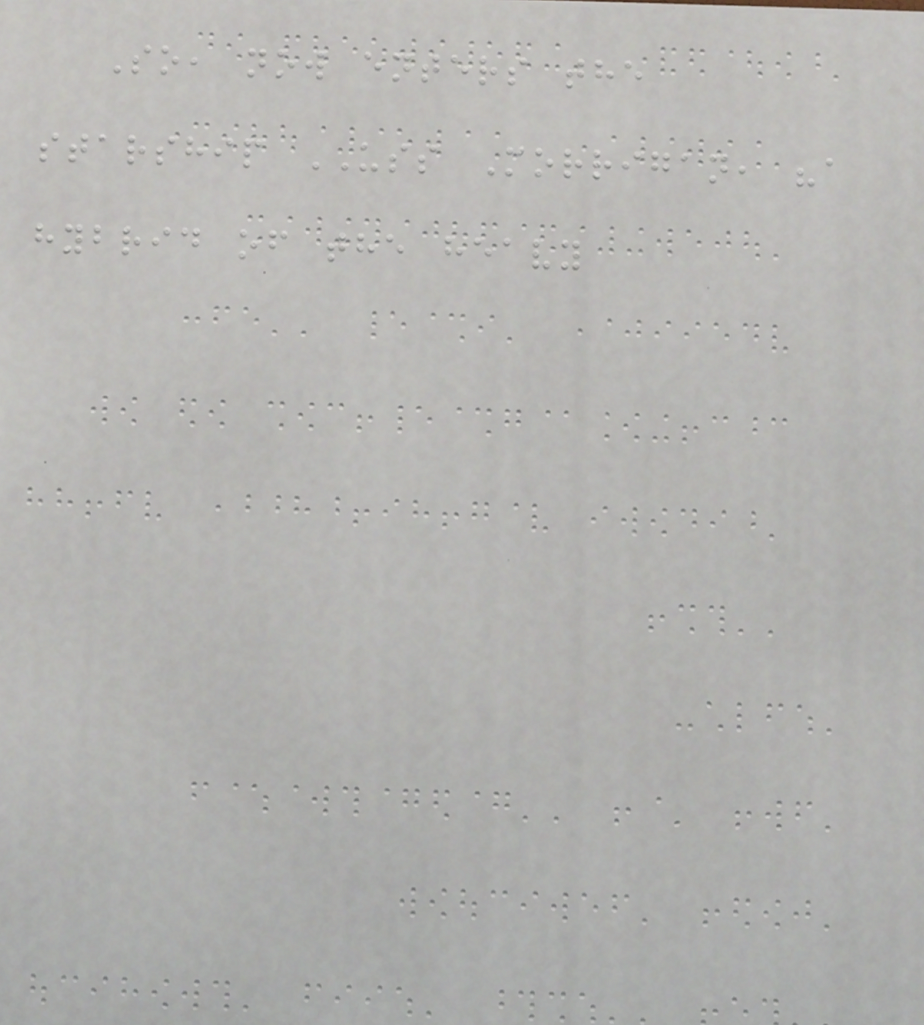So, now enters the
starship USS Morrigan, "a
hybrid of the heavy
